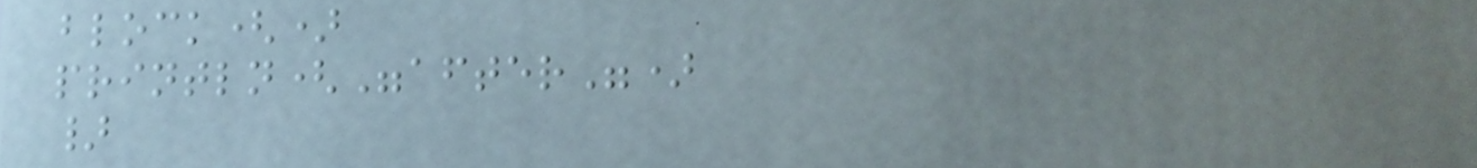block()
println("after")
}
